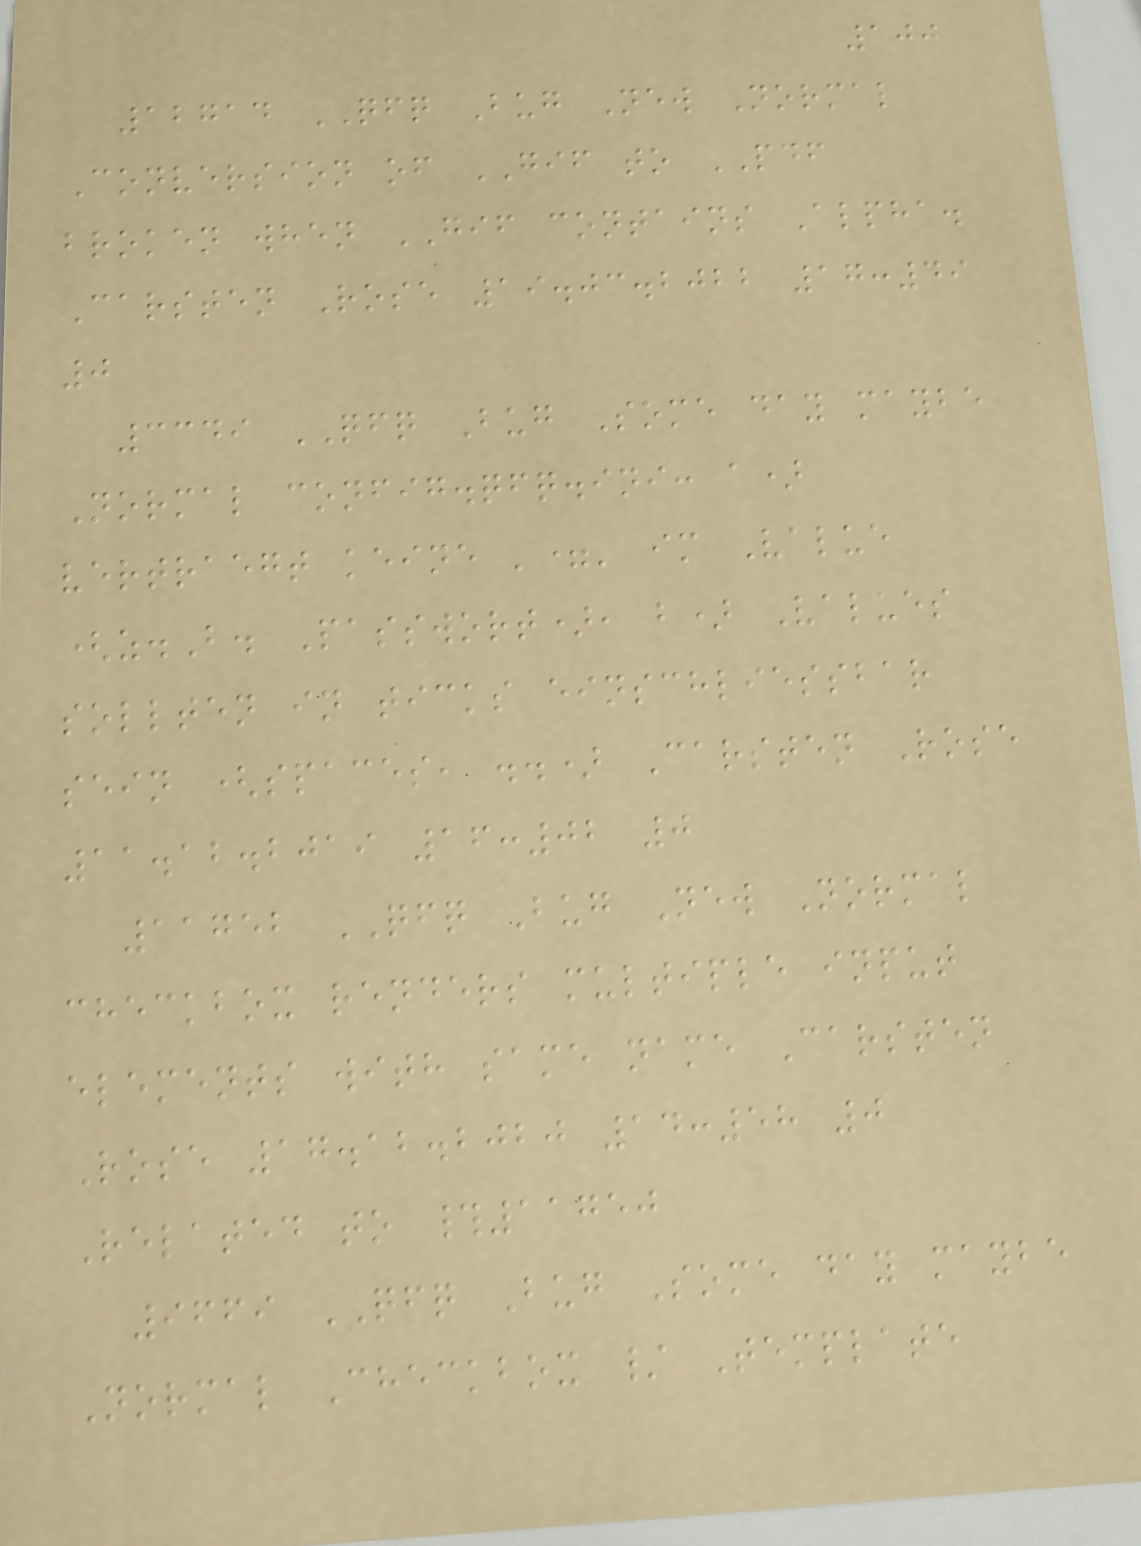100
12714 QFQ Bug New Normal
Conversion of GIF to PDF
broken when GIF contains Alpha.
Carsten Rose 19.03.2022 17:49
0
3349 QFQ Bug Some day maybe
Normal config.qfq.ini: a)
vertraegt keine '=' im Value
(z.B. Passwort), b) Values
sollten in ticks einschliessbar
sein (spaces, ..) Carsten Rose
11.12.2019 16:02 0
11752 QFQ Bug New Normal
checkbox renders multiple input
elements with same name Carsten
Rose 17.12.2020 14:58 0
Related to #11750
9669 QFQ Bug Some day maybe
Normal Checkbox / Template
